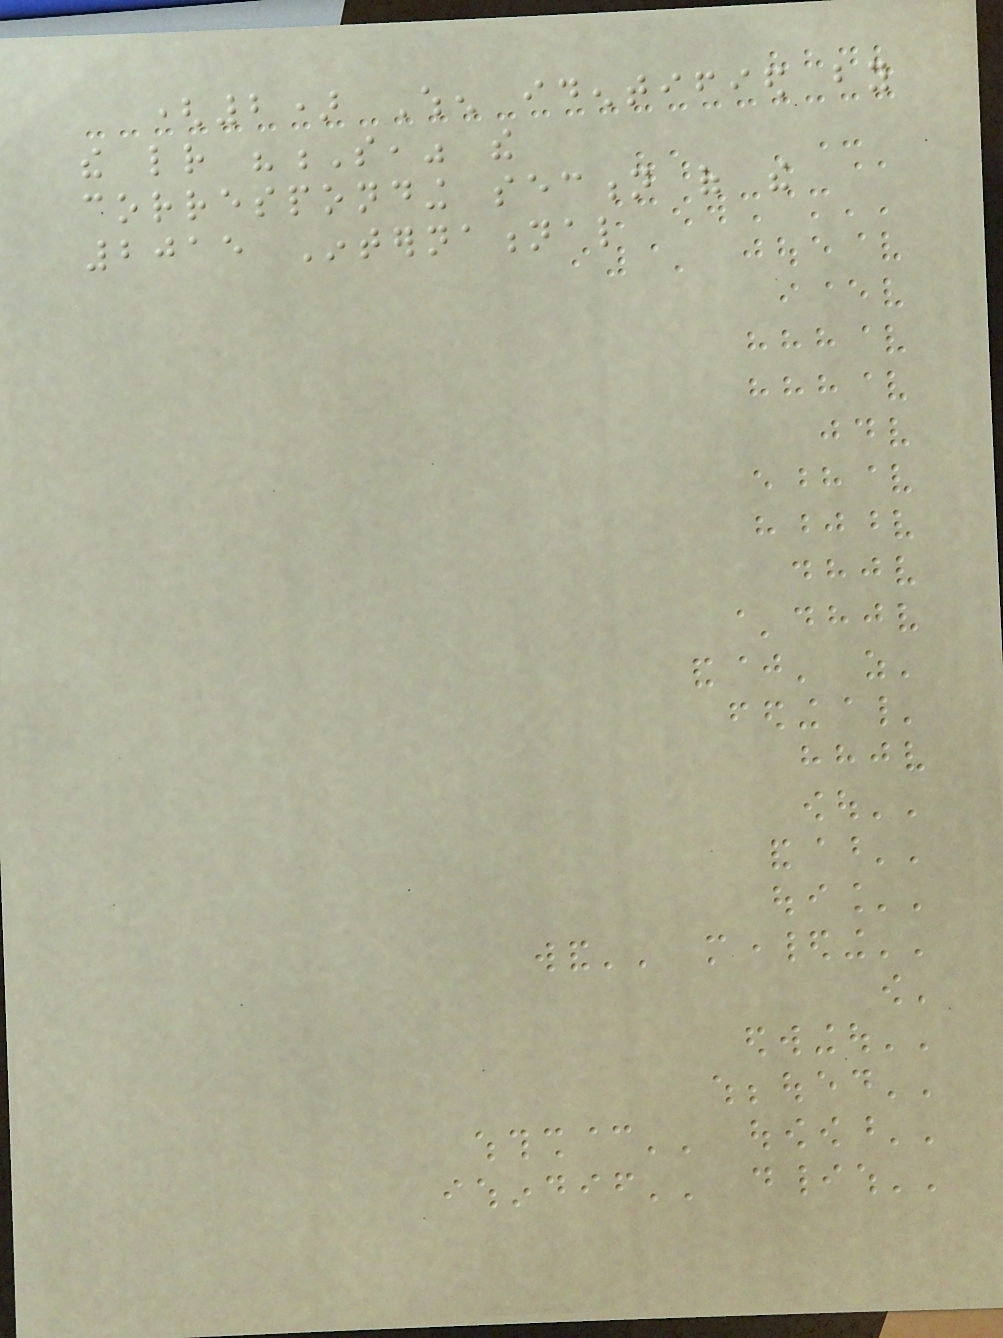(2) When identified by
the letter "S," the
corresponding section of the
2015 International
